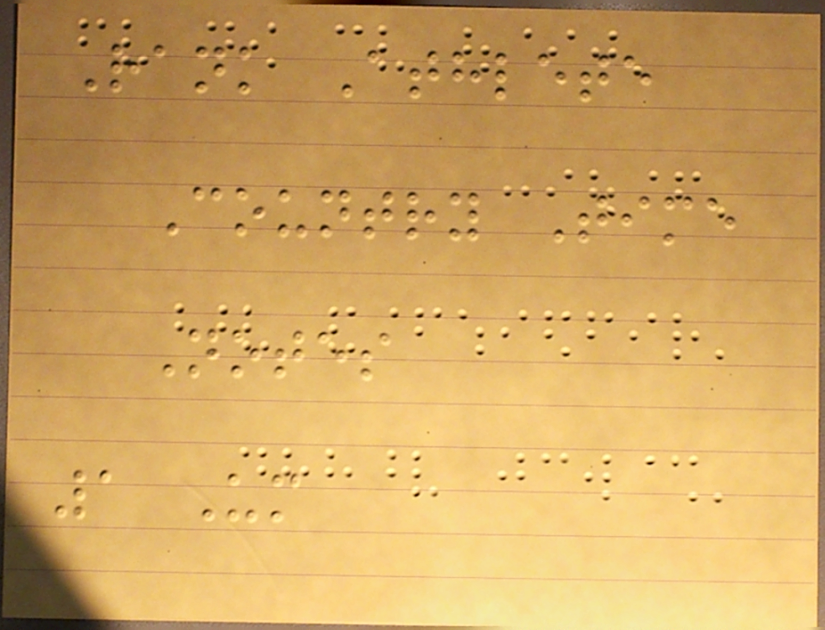Rank Athlete
Country Time
Notes
1 Um
